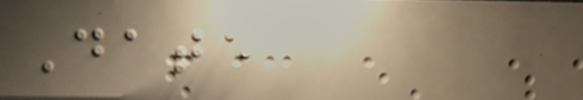Date
